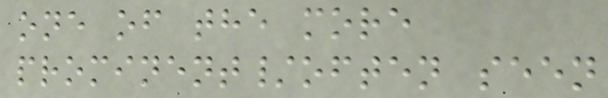one of the more
prominent/often seen
